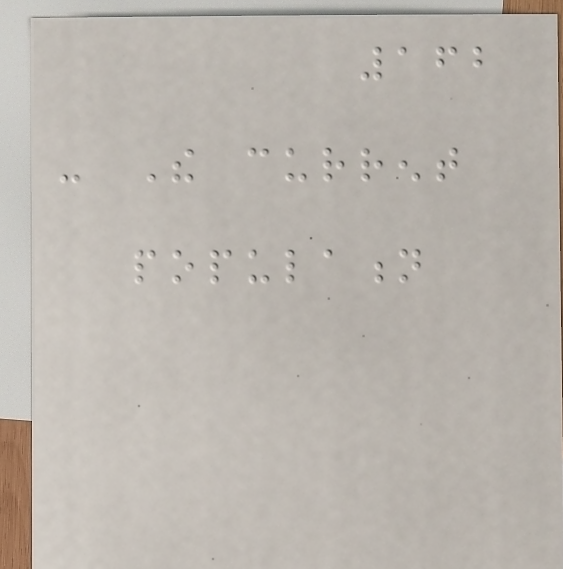162
- The current
population
